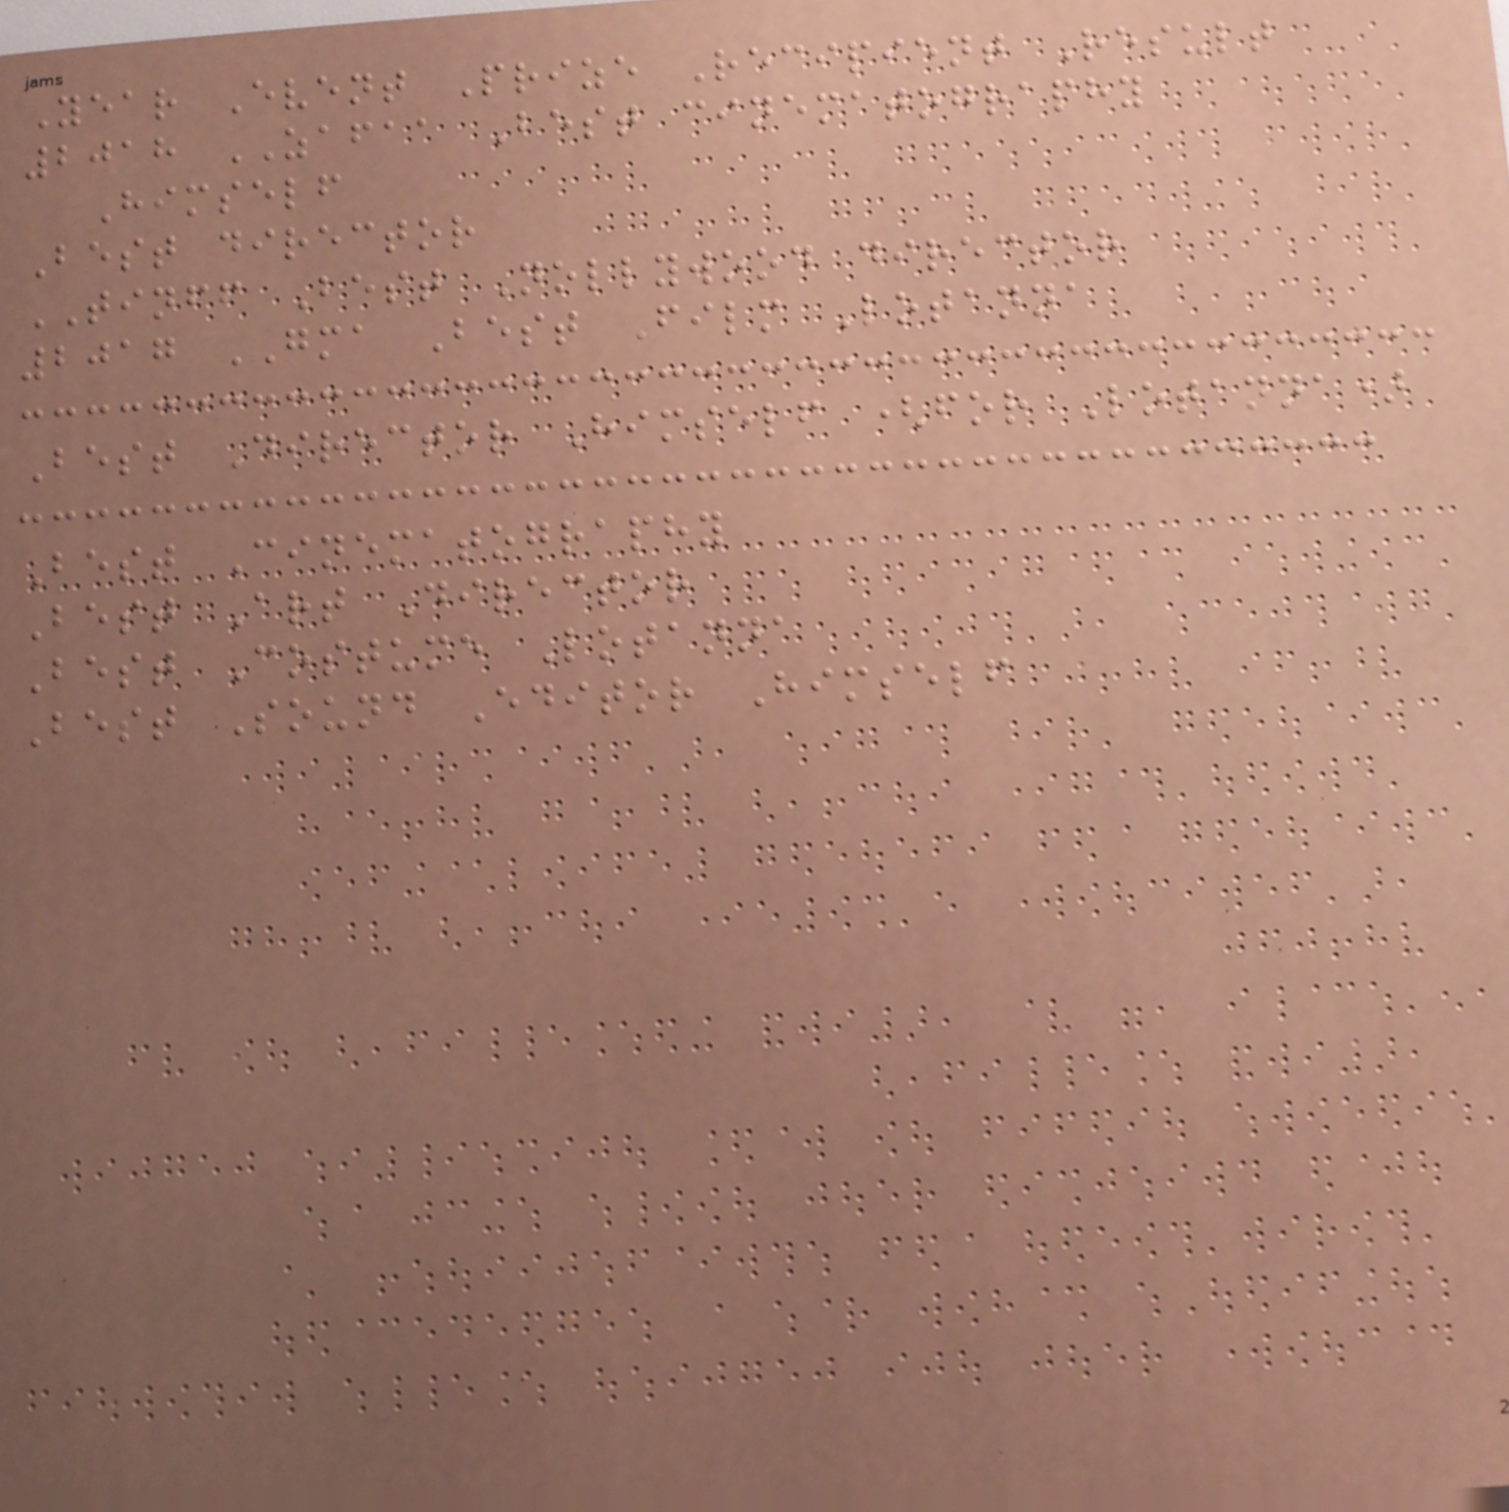Year Event Prize Recipient Result
2018 ZAFAA Best cinematography
Himself
Best director
TINFF Best Nollywood director
2017 GMA Best Film Lotanna
Best Director Himself (for Lotanna)
Best Cinematography
Best Art Director
Best Costume Lotanna
Best Sound Editor Himself
